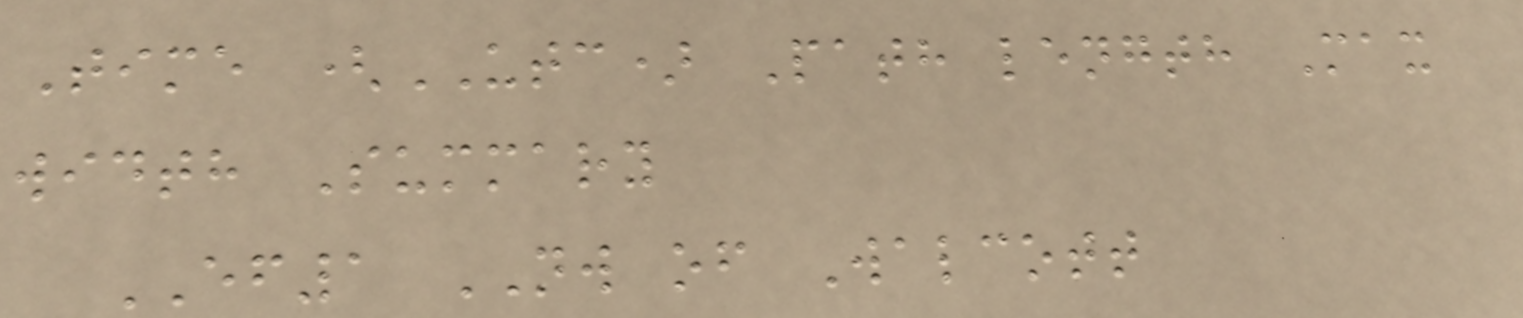Time (UTC) Path length Max
width Summary
EF1 NW of Walcott
